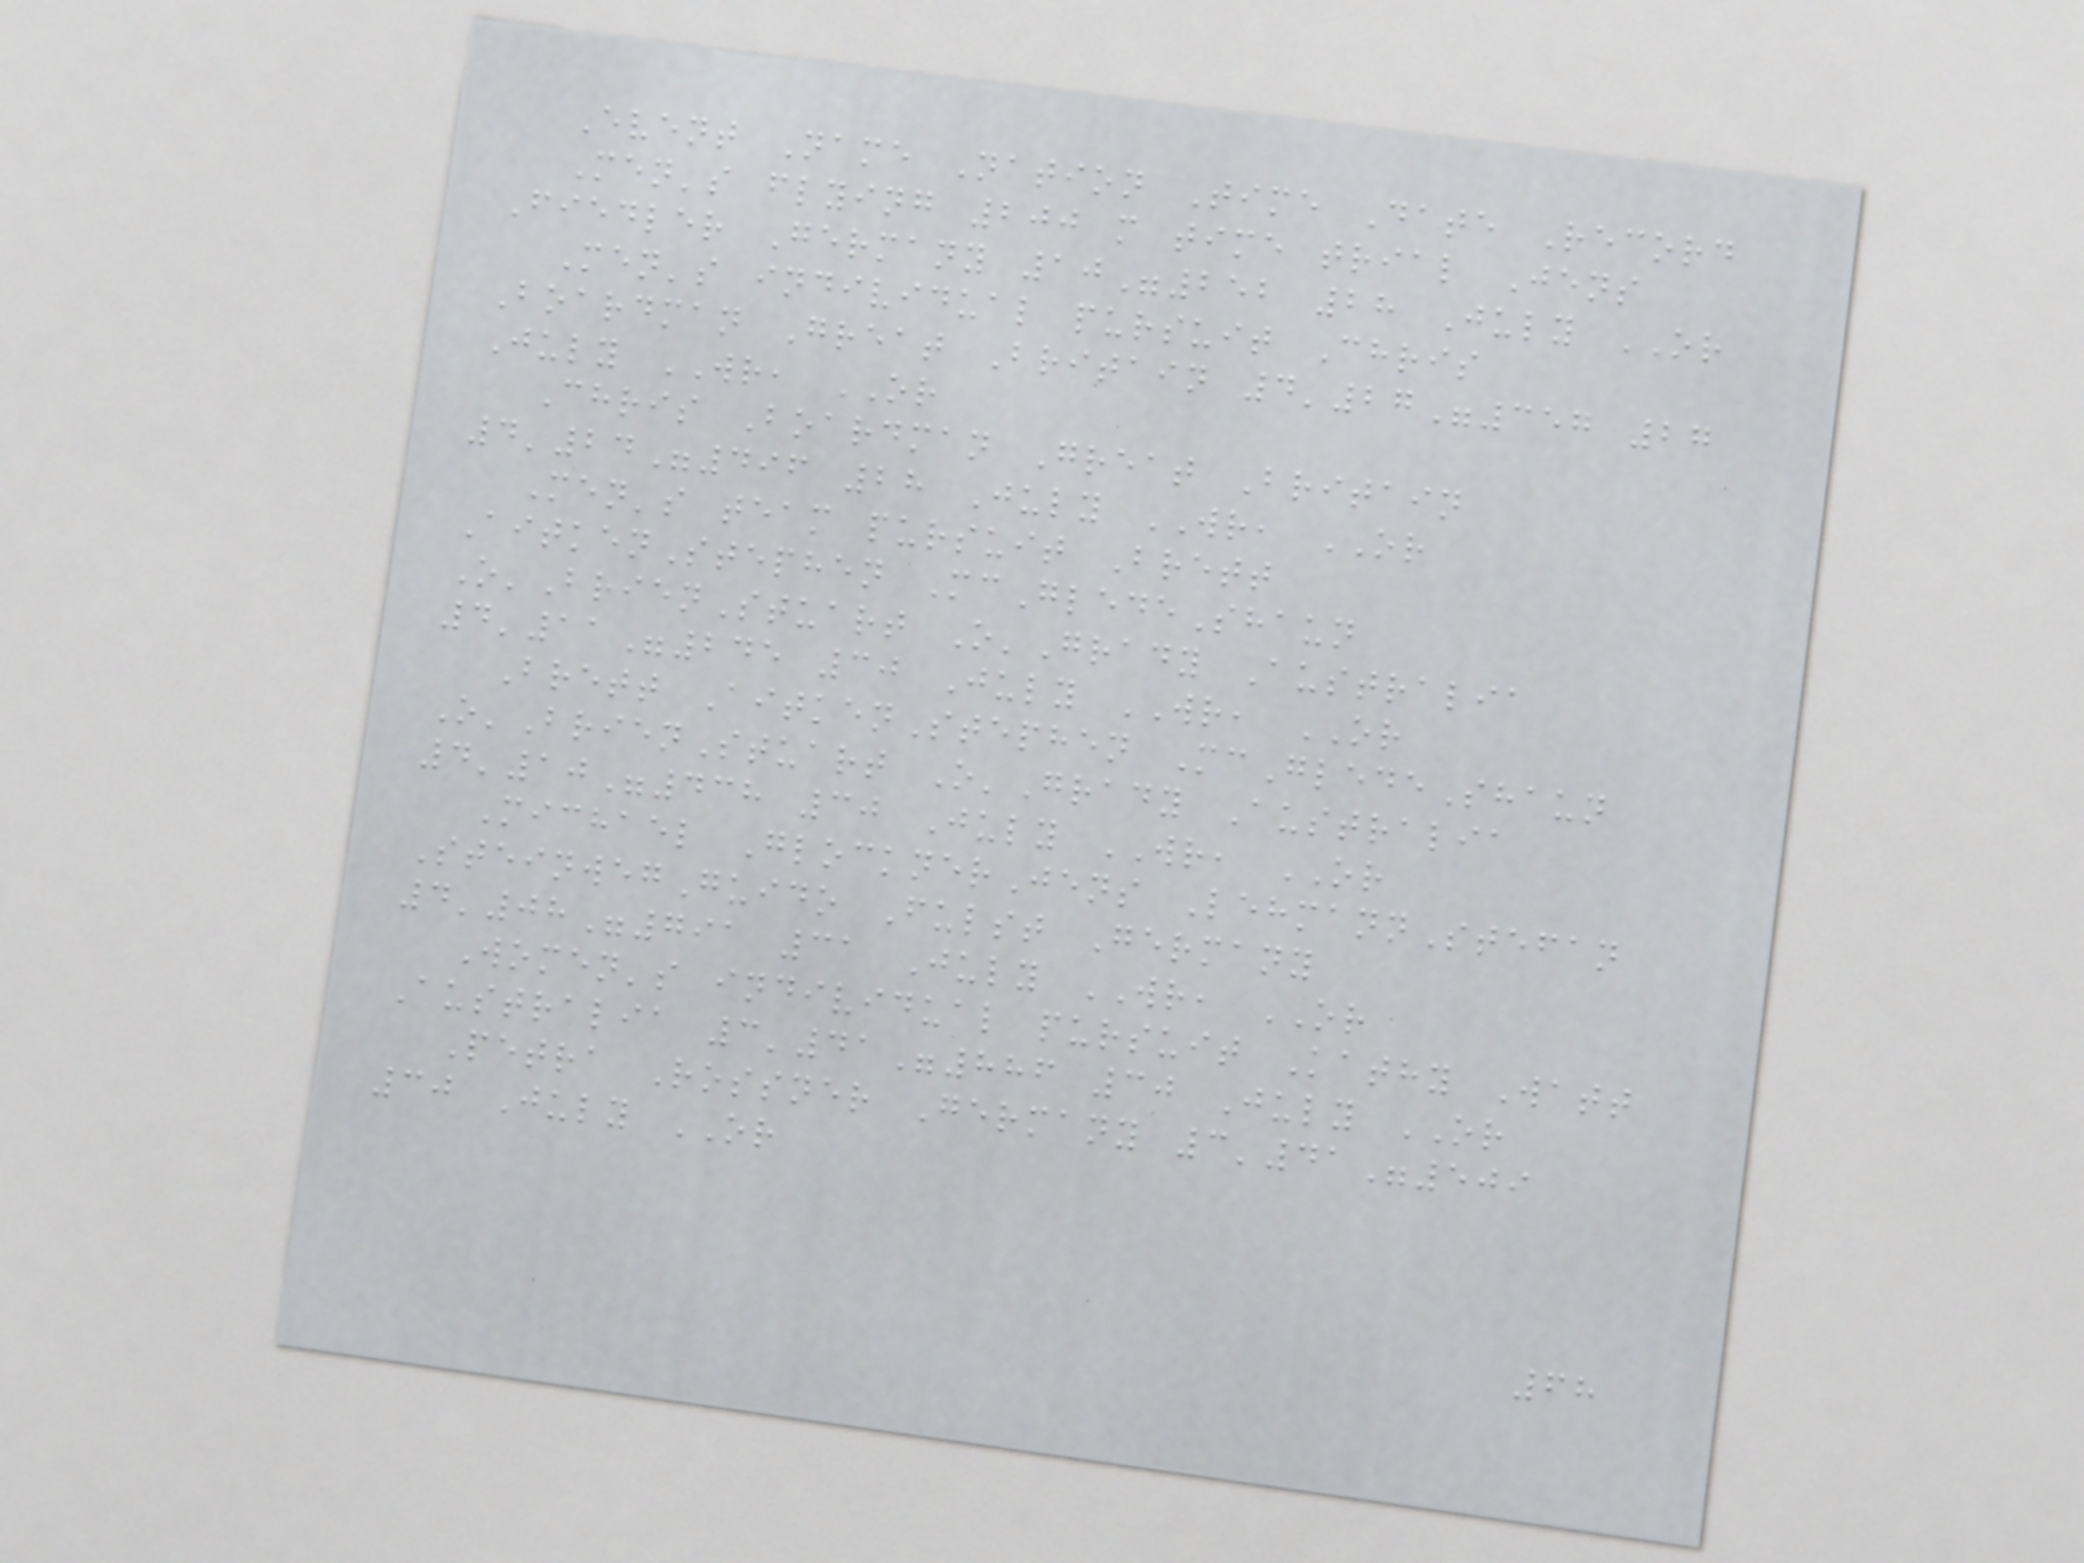Event Name Nation Time Date Record
Men's flying 200 m time trial Jens
Fiedler Germany 10"252 28 July OR
Men's individual pursuit Chris
Boardman Great Britain 4'27"357 27
July WR, OR
Chris Boardman Great Britain
4'24"496 28 July WR, OR
Men's team pursuit Brett
AitkenStephen McGledeShaun
O'BrienStuart O'Grady Australia
4'11"245 30 July WR, OR
Brett AitkenStephen McGledeShaun
O'BrienStuart O'Grady Australia
4'10"438 30 July WR, OR
Michael GlocknerJens LehmannStefan
SteinwegGuido Fulst Germany
4'08"791 31 July WR, OR
Women's individual pursuit Kathy Watt
Australia 3'41"886 30 July OR
Petra Rossner Germany 3'41"509
30 July OR
68
